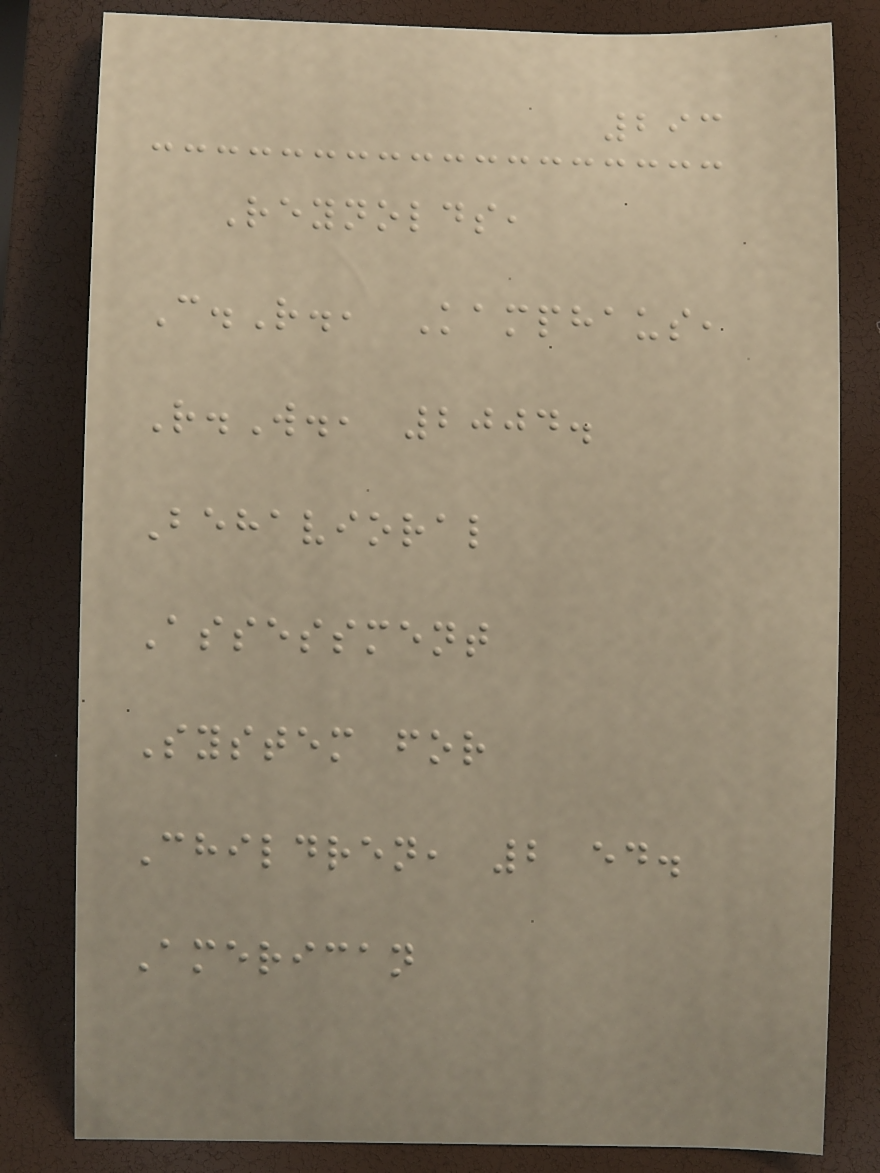293
Reynolds,
C.R., Kamphaus,
R.W., 2004.
Behavioral
Assessment
System for
Children, 2 ed.
American
